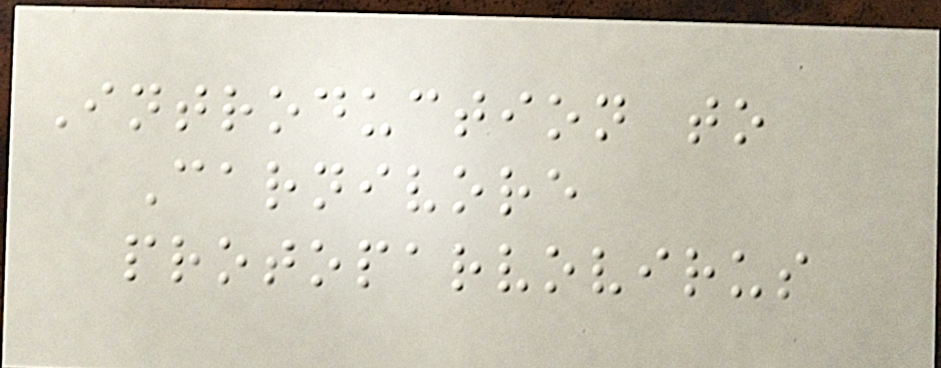Introduction to
Carnivore
protoparvovirus
